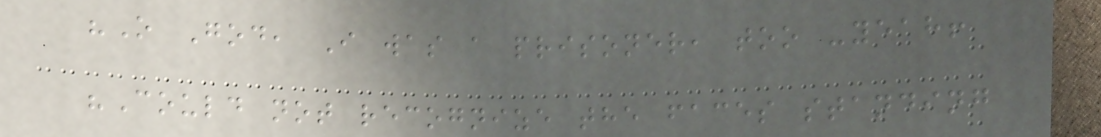"O God, I was a prisoner, too -yeah!
"Could not recognize the faces standing
